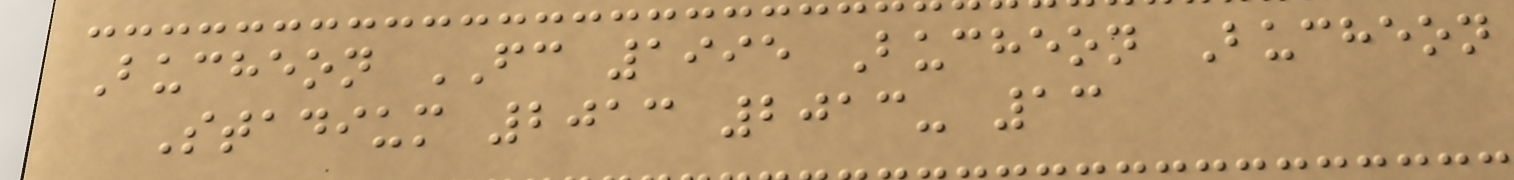Bucheon FC 1995 Bucheon Bucheon
Stadium 2013 2013- 13
